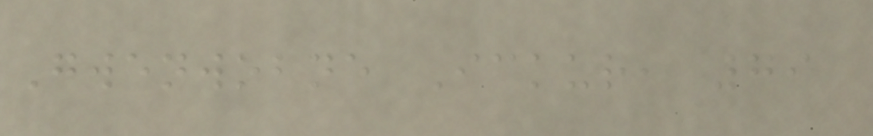Gwenwobne Ickur, 79
